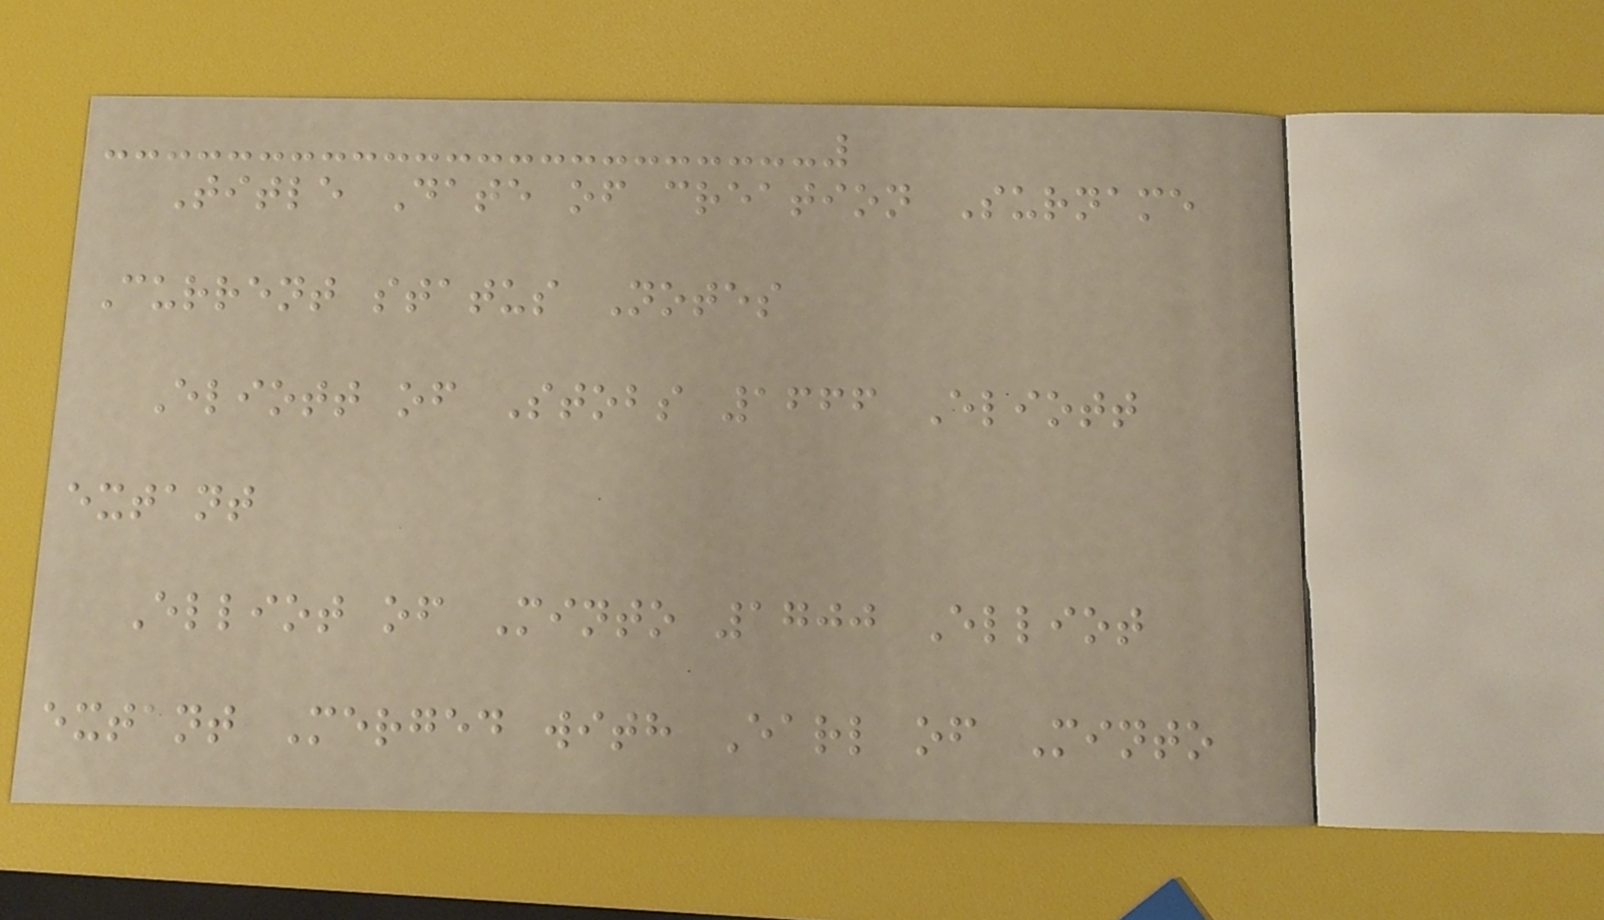Title Date of creation Surname
Current status Notes
Eliott of Stobs 1666 Eliott
extant
Elliot of Minto 1700 Elliot
extant Merged with Earl of Minto
